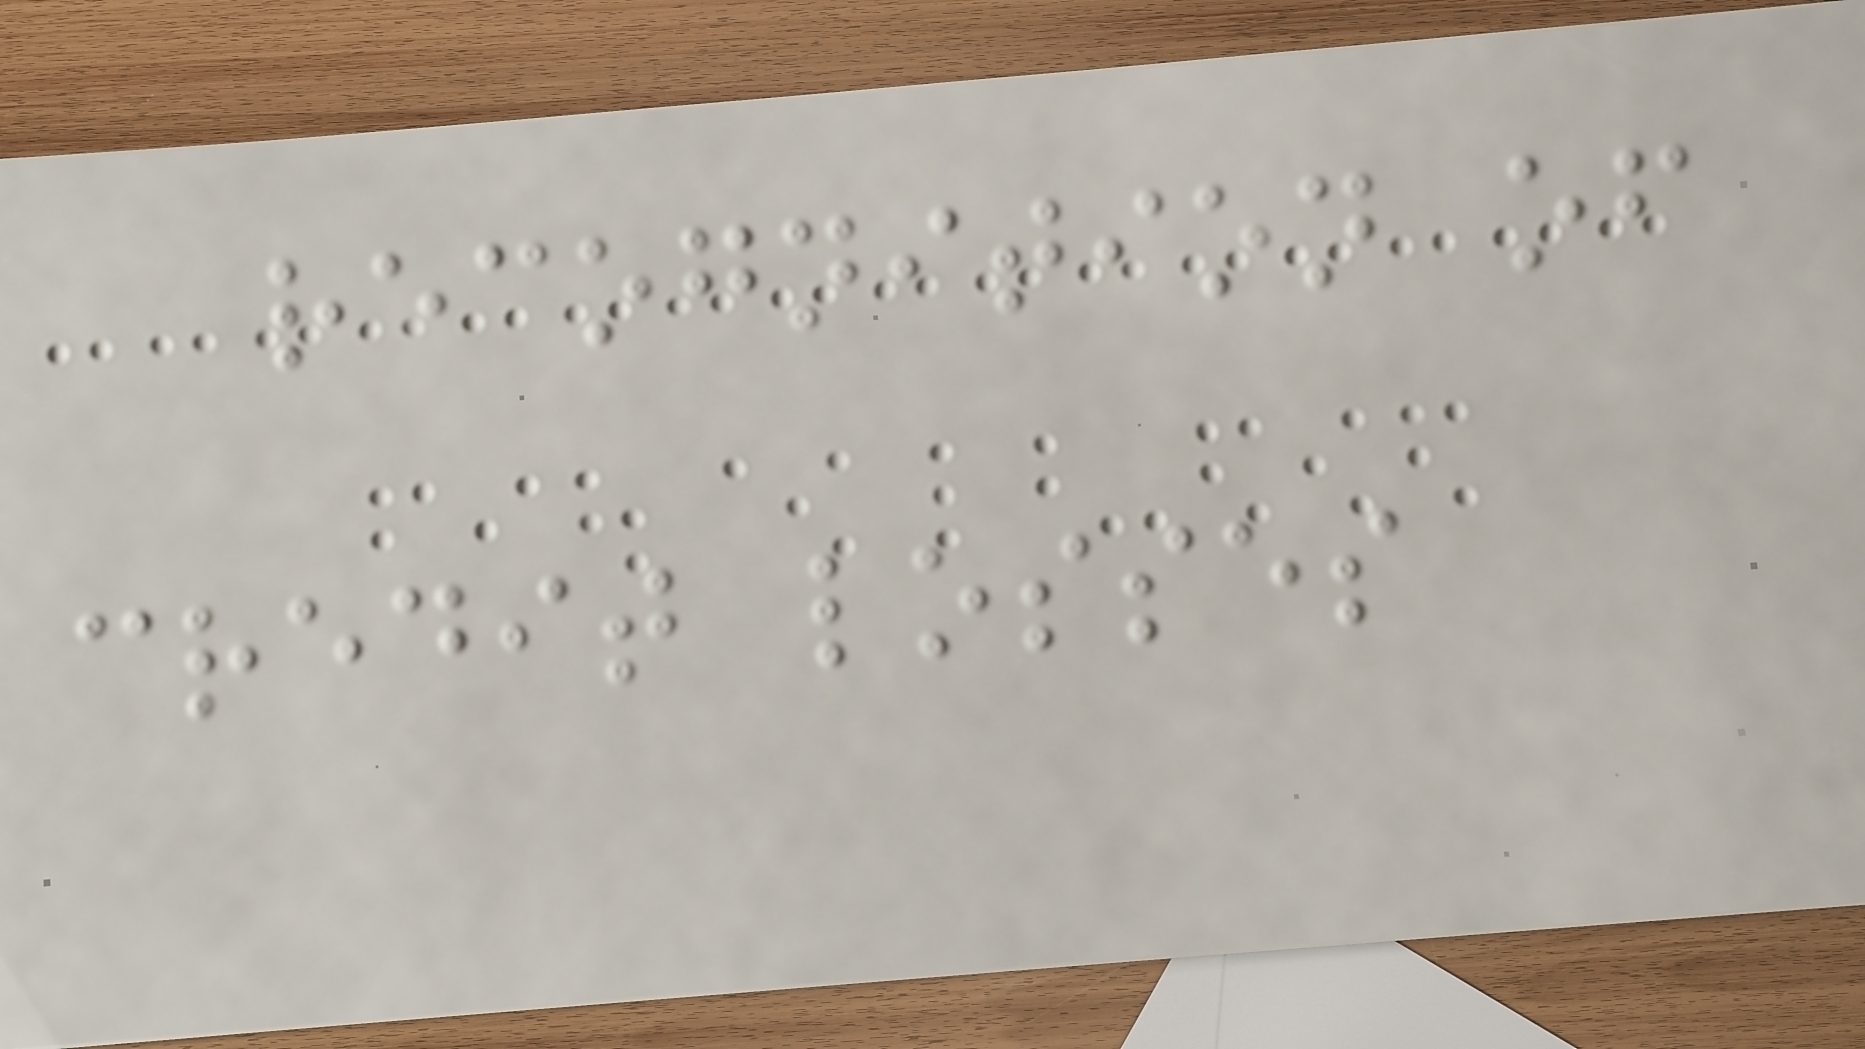recognition of
credit losses
